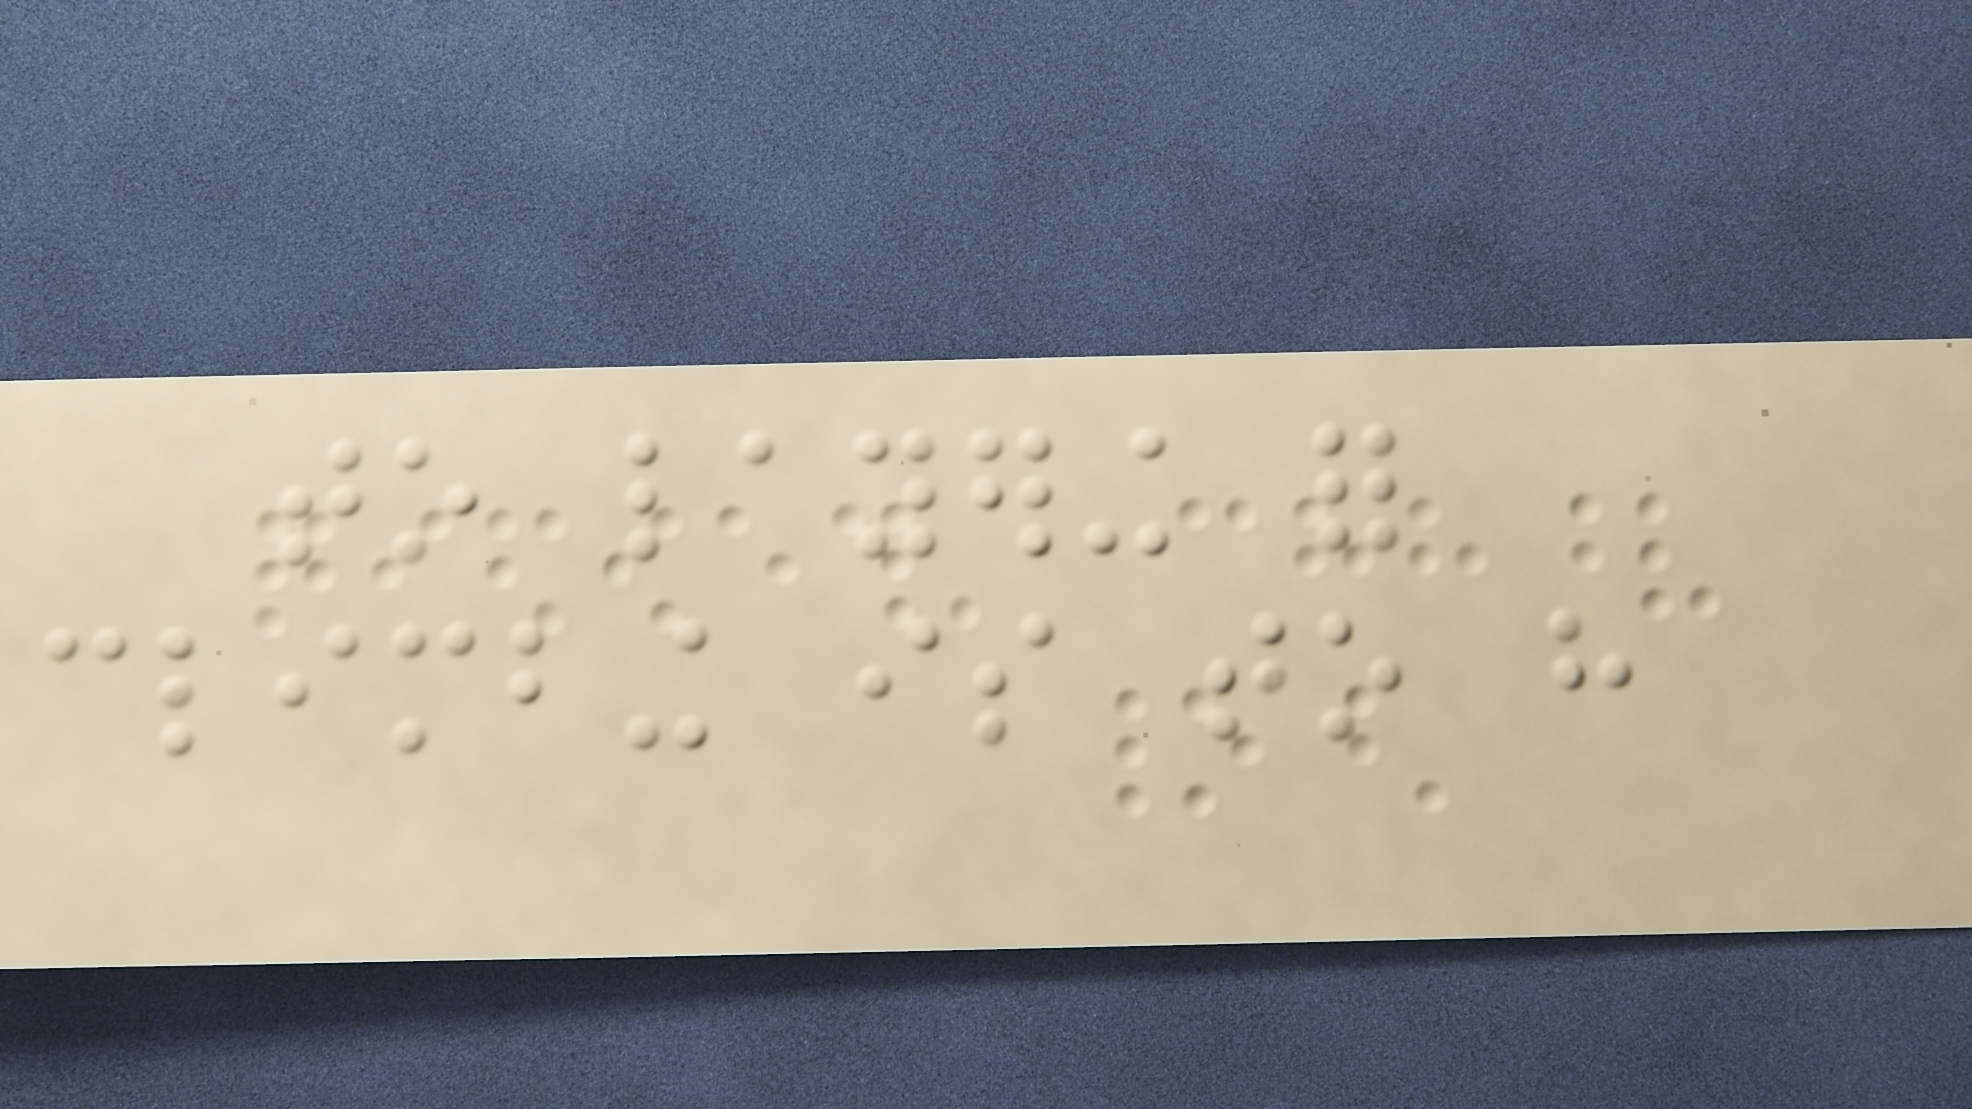to layering for
climbing is to have
